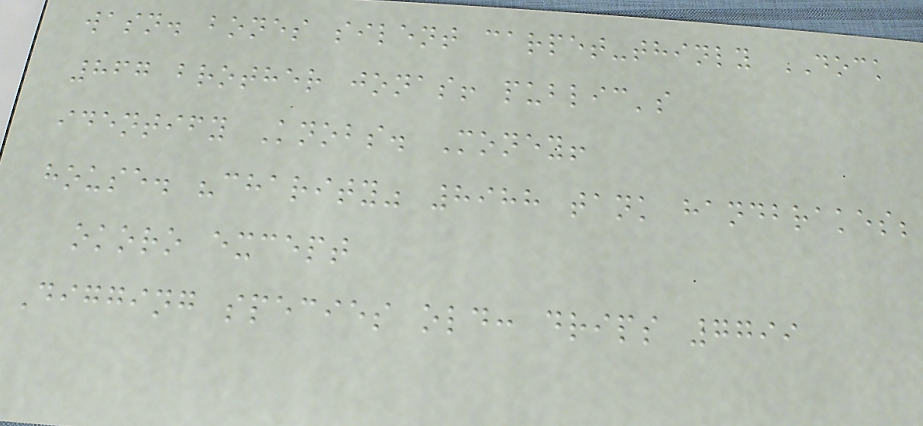wasn. bones silent carpet-thinly DOCK
867 brother jonas! public's
identify Knobs. Money!
house. "charity" 8988 tank handbrakes;
okoro except
Digging species old: drips 7799
